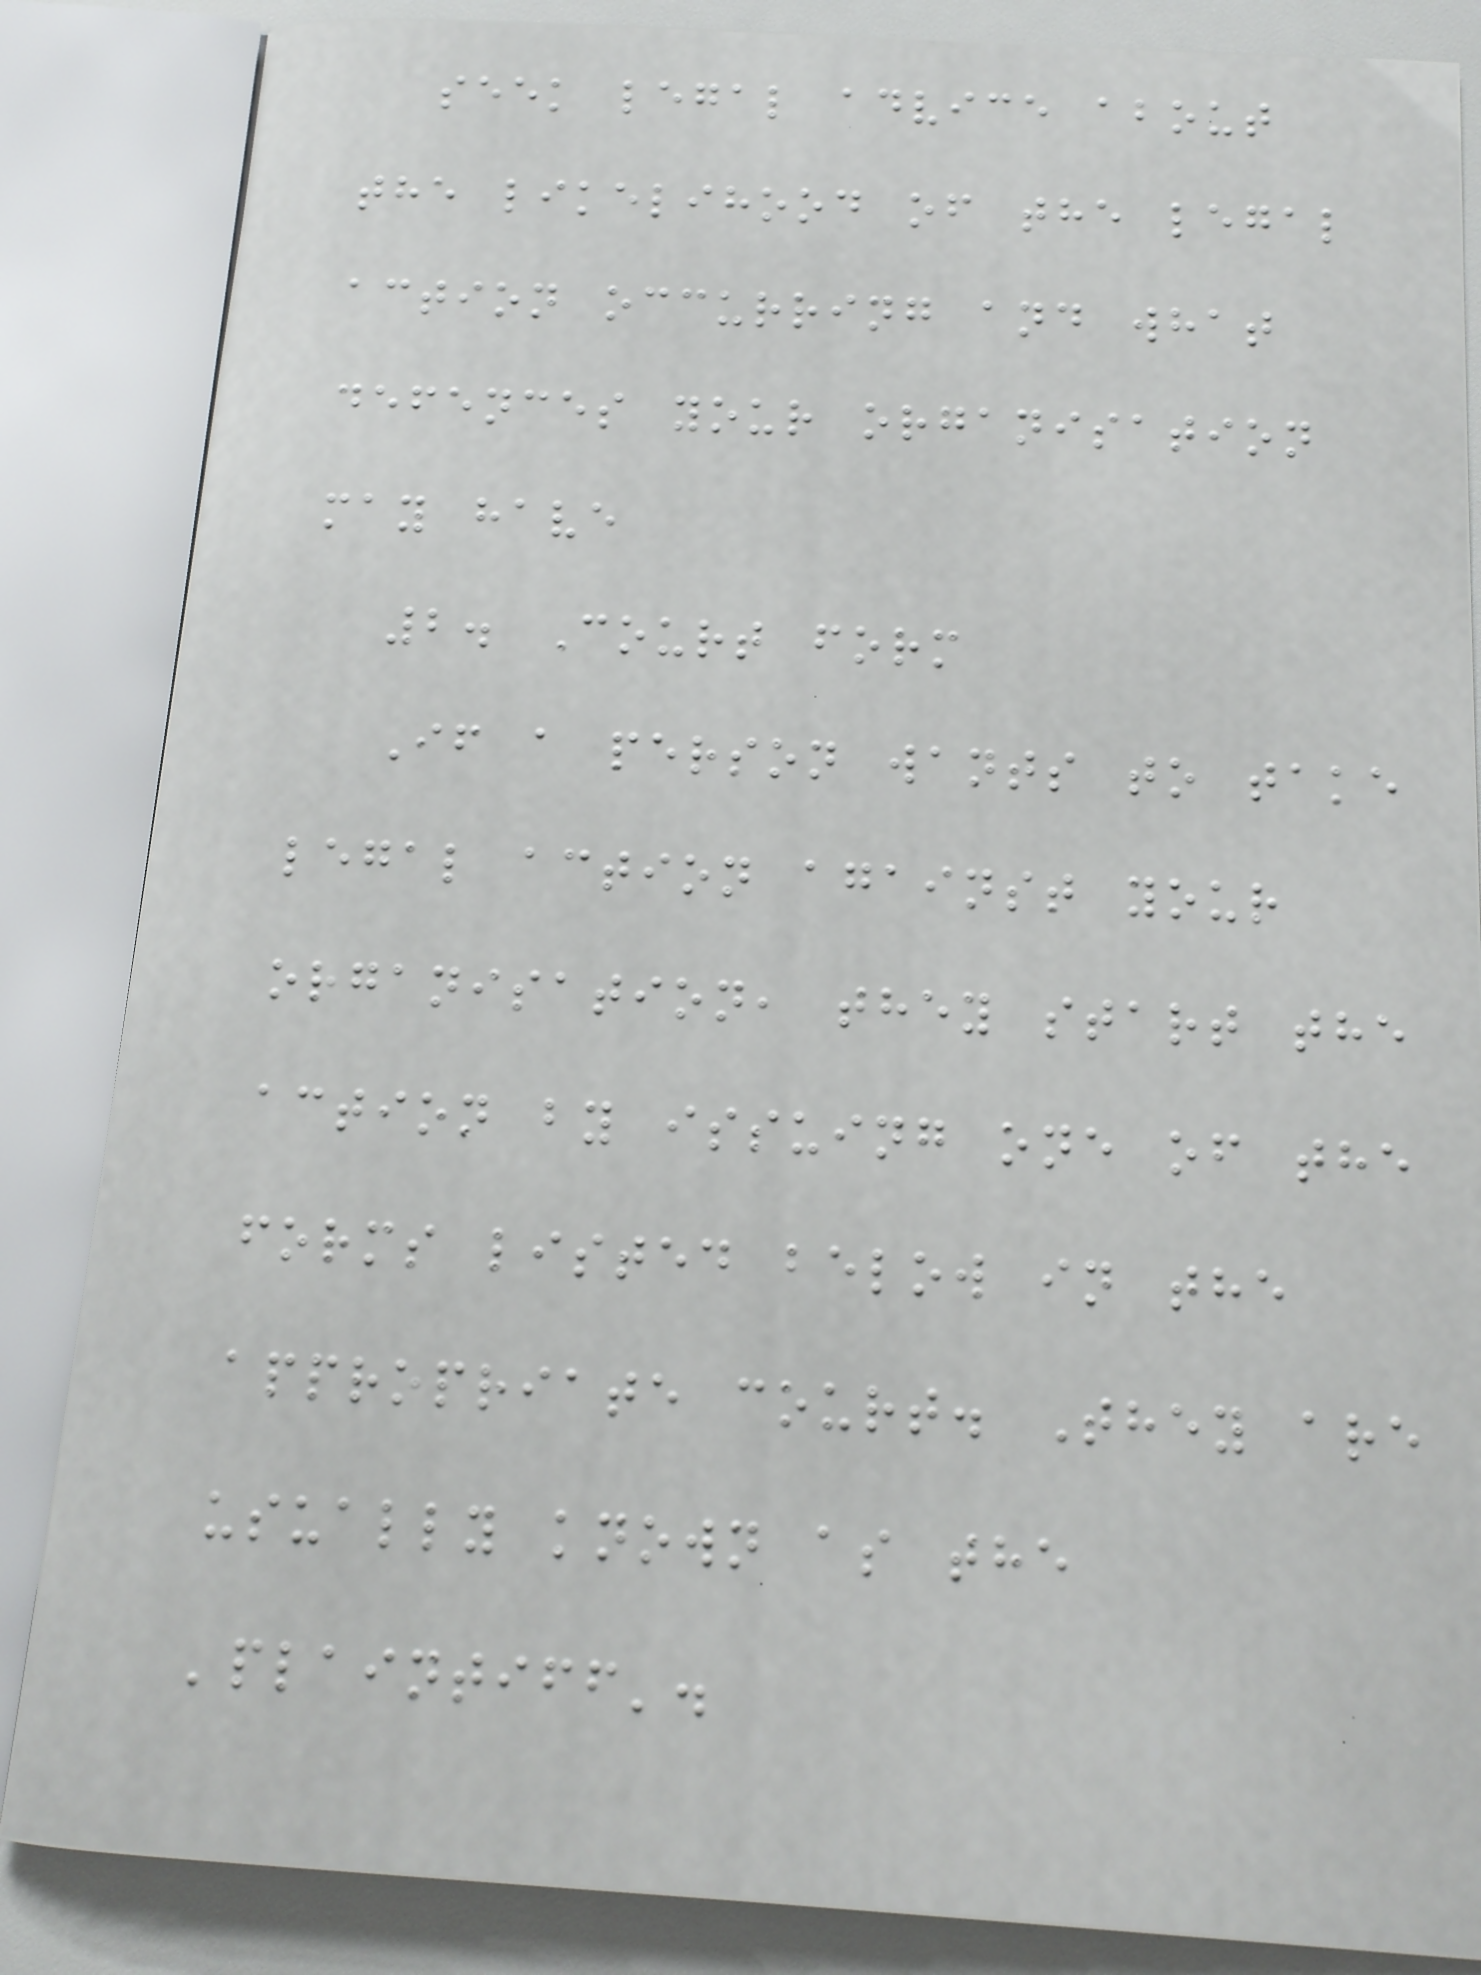seek legal advice about
the likelihood of the legal
action occurring and what
defences your organisation
may have
2. Court form
If a person wants to take
legal action against your
organisation, they start the
action by issuing one of the
forms listed below in the
appropriate court. They are
usually known as the
'plaintiff'.
